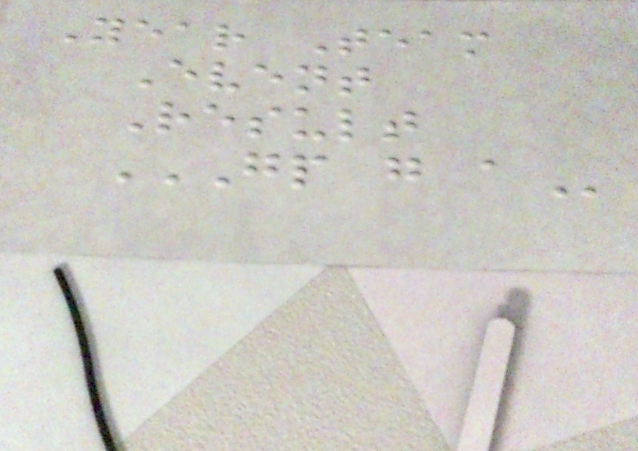Year Team
Event
Result
GP G A
